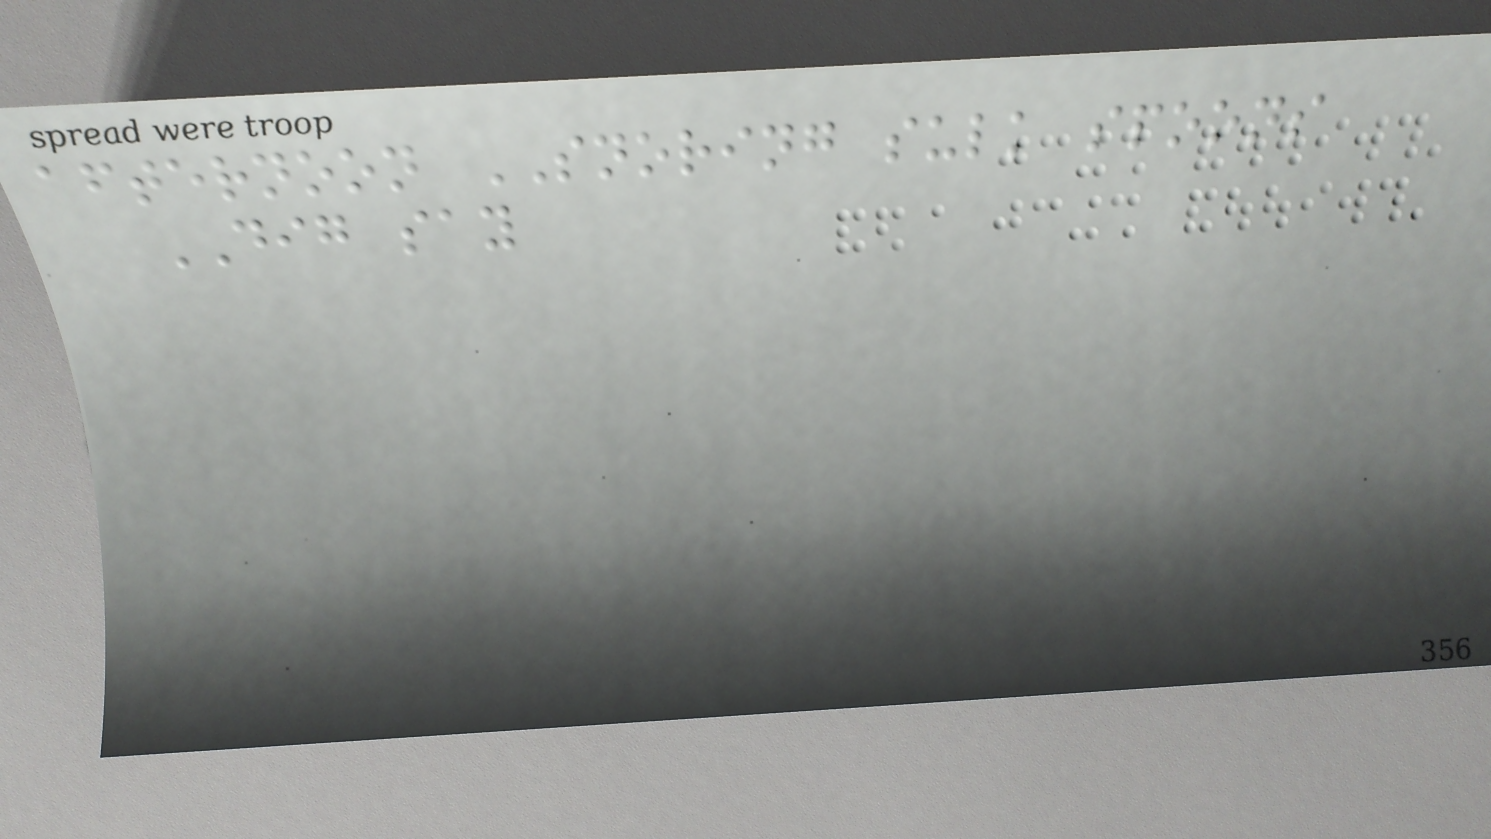afternoon SNORING sulk spoons
DIG say
